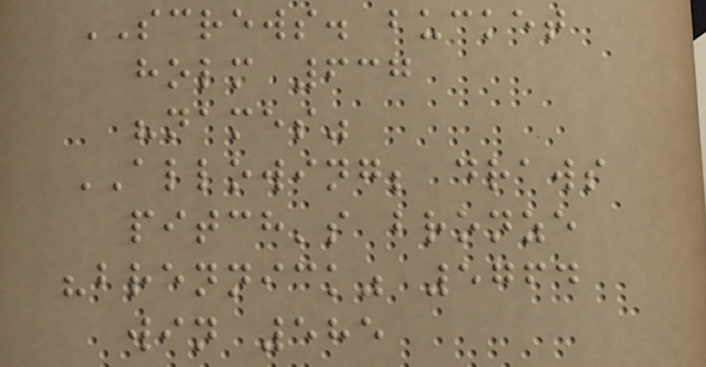SCREWS. bucket
holm 637
"names"
ALLOWING; draws
pitch's bronze
"brennick" 5764
win 585
